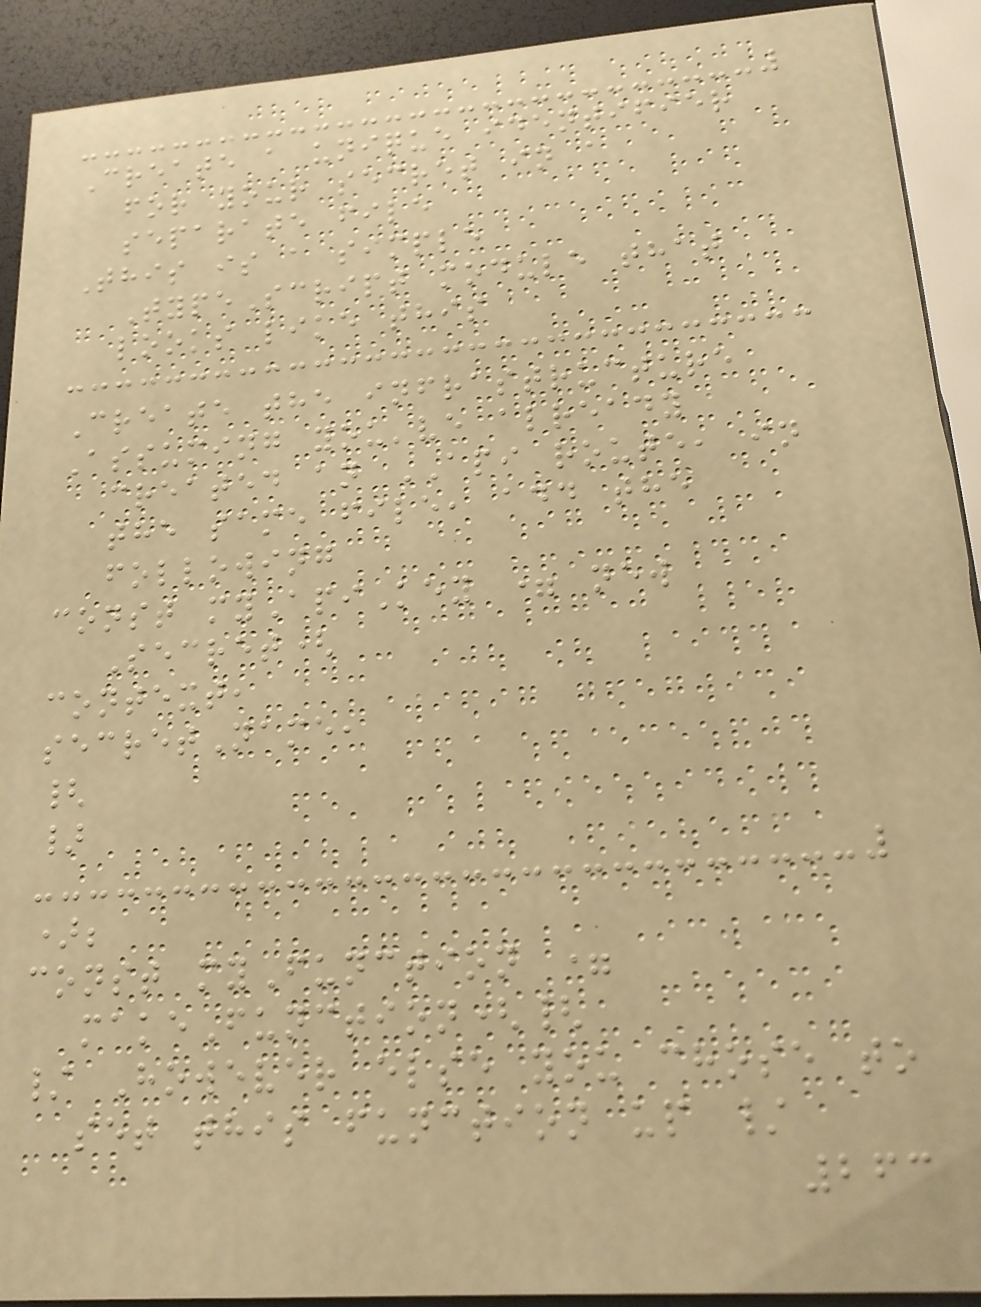Create a unique identifier
for your secret in a
separate file
This is a simple
TypeScript module that
looks like this
Create the infrastructure
Assuming you've already
created an API route, in
the same file, add the
following
const myApiKey = new
Secret(
context,
secretName,
{
}
);
const myFunction =
makeFunction({
/ However else you chose to
set this function up /
263
